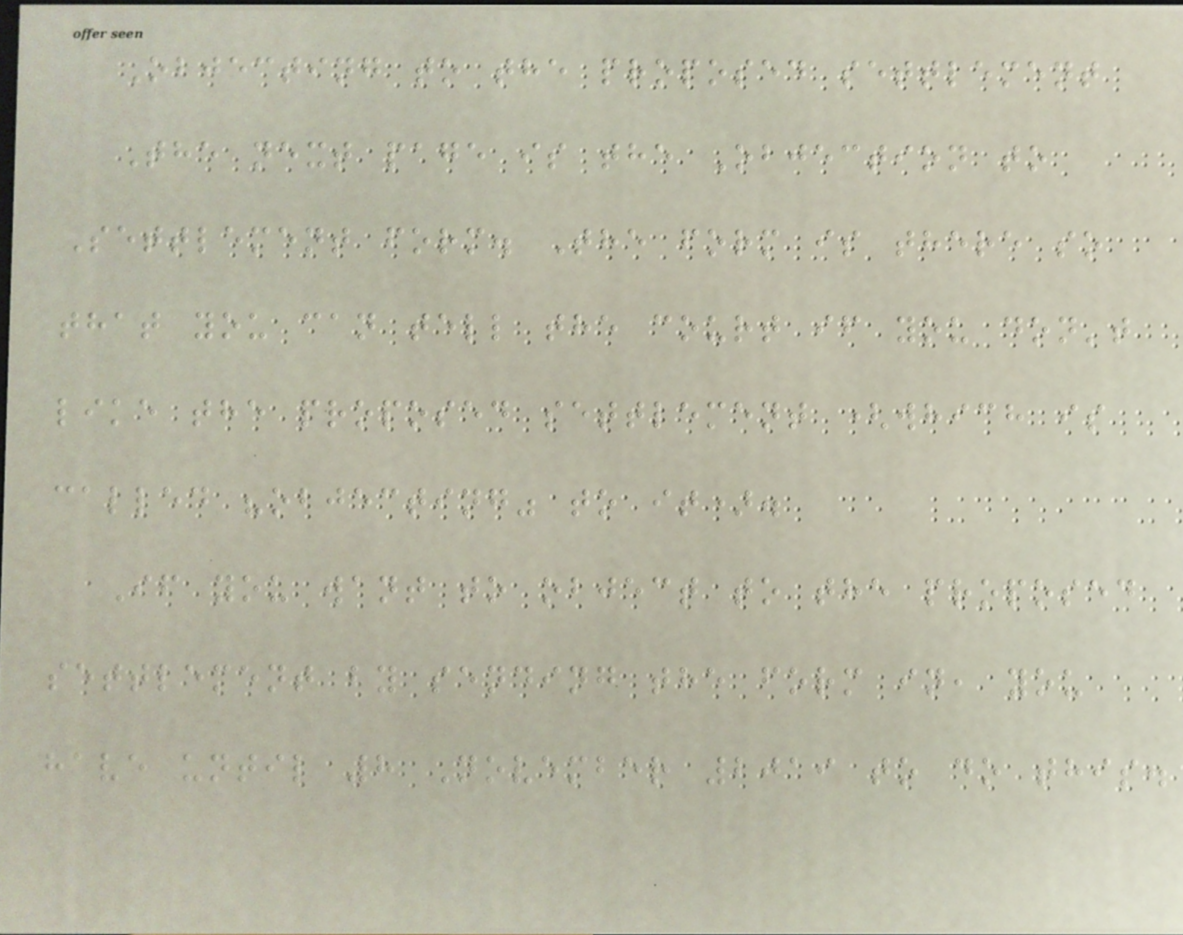Objecting to the proposed settlement
The next page is the Objection to
Settlement form. The form is there so
that you can tell the court if you don't
like the proposed settlement (which is
called "objecting" to it).
If you want to object to the proposed
settlement by sending the form in, you
have until 8 November 2019 to do this.
